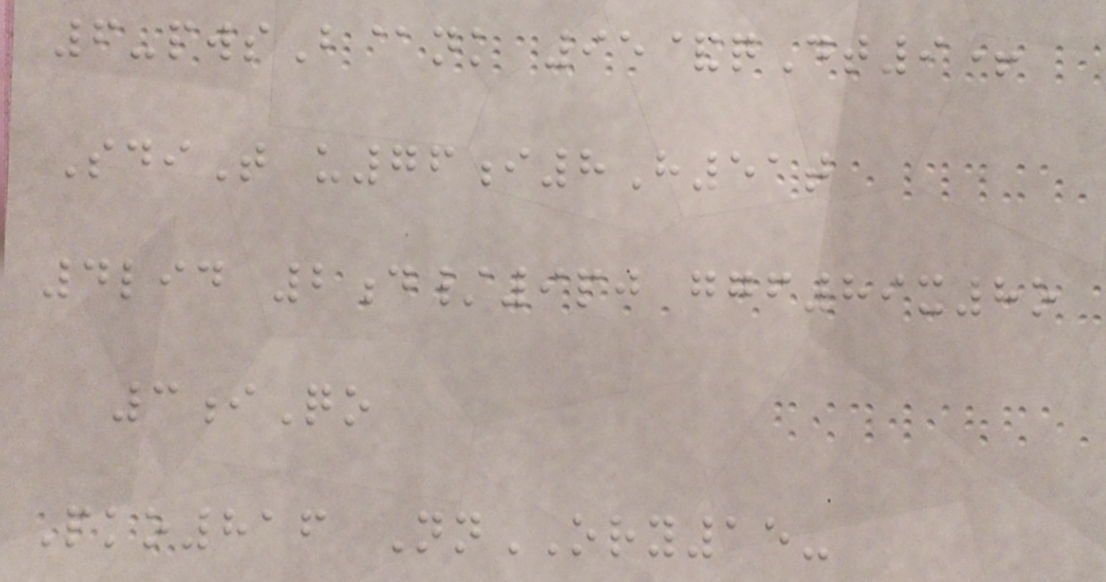6-pwsB@nk 95&qDt9+
SdiT u76i8H51t
4lid 2d/9pj ggf89x8o
3iQo
Pko816 NnORY15-
